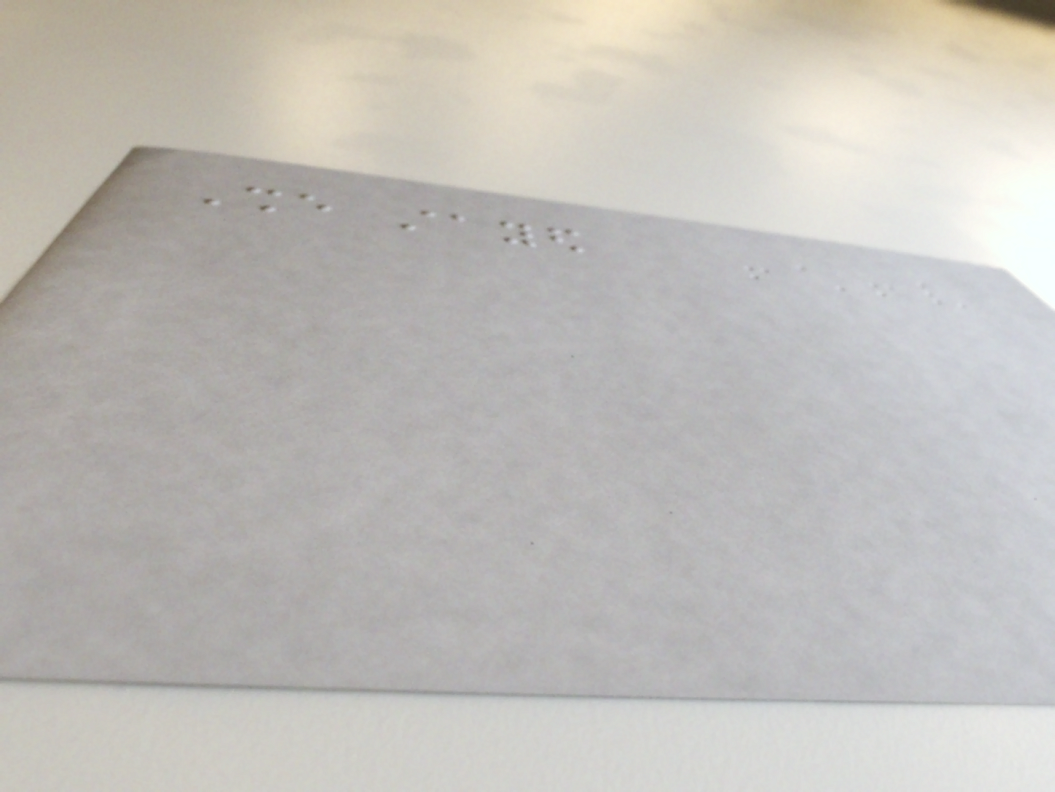She stayed
